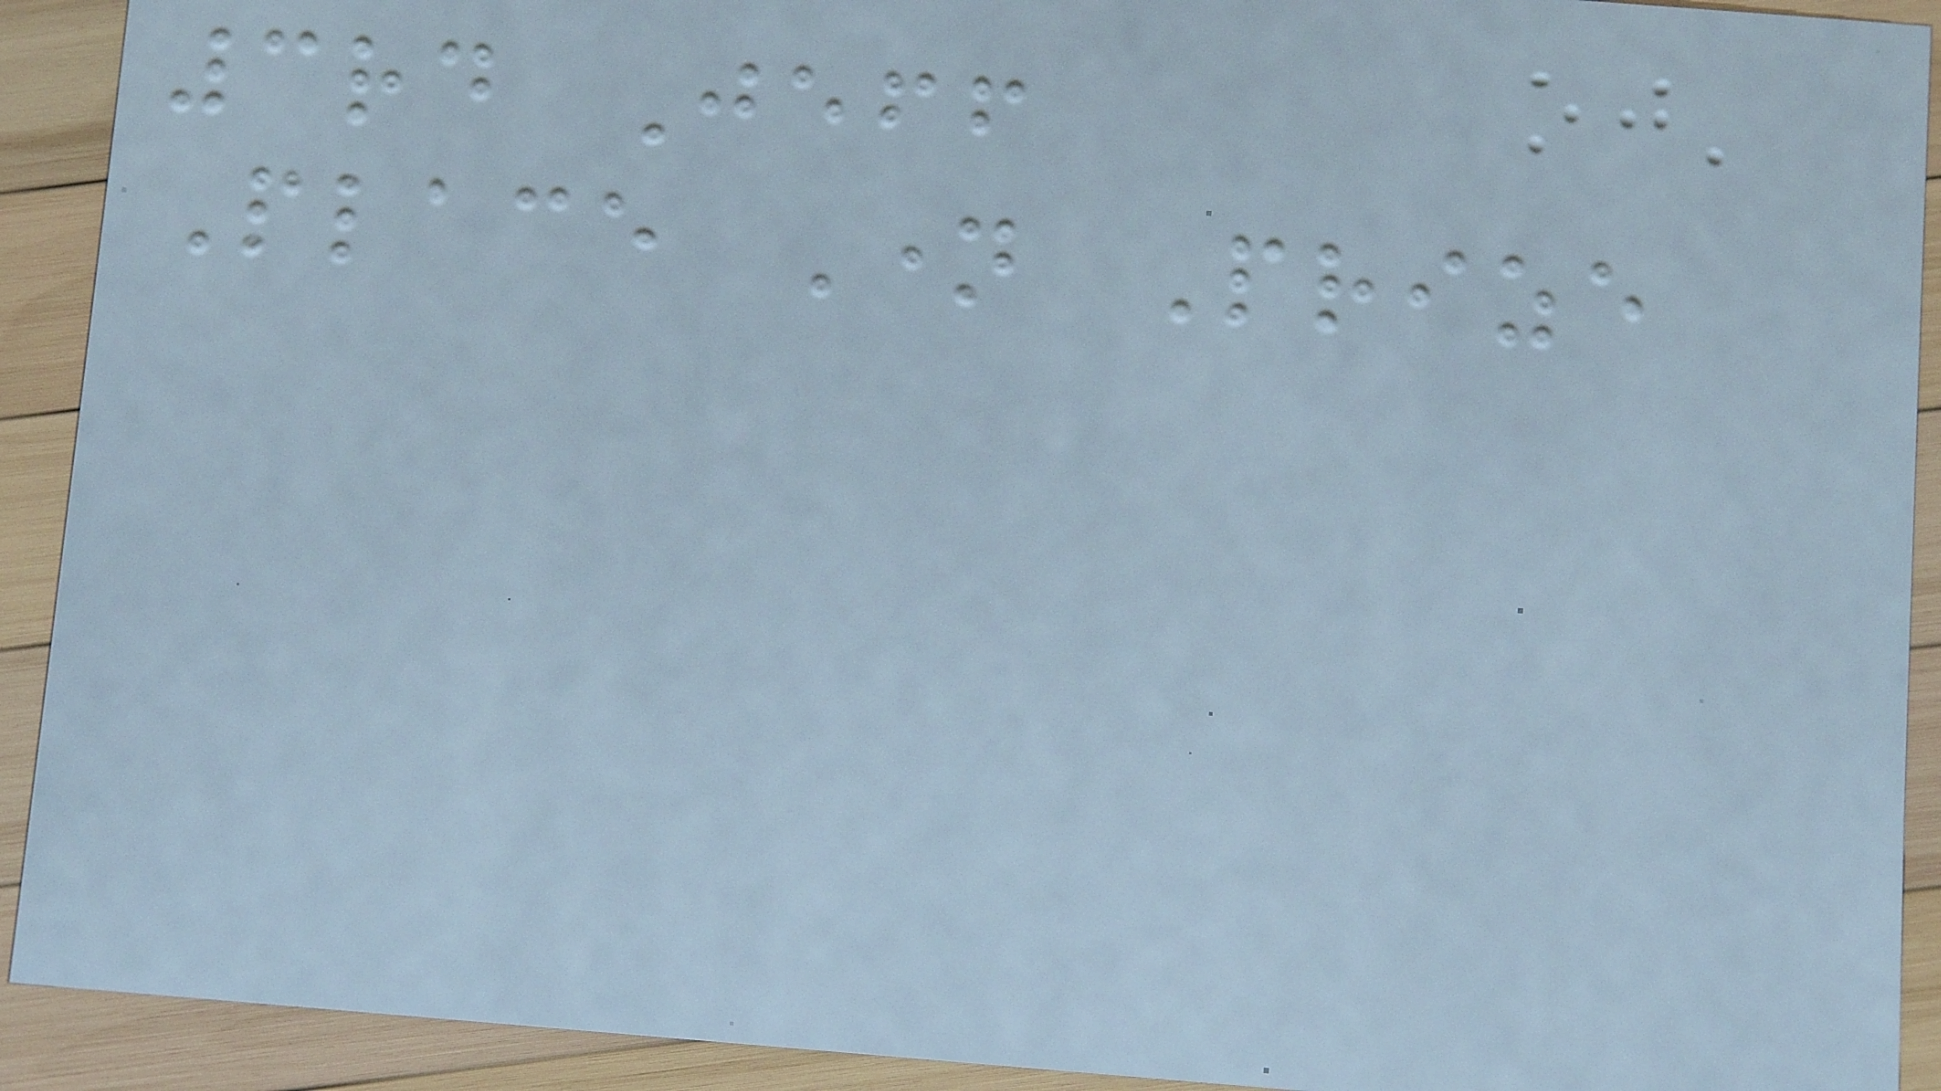3rd Jeff
Place Name Prize
